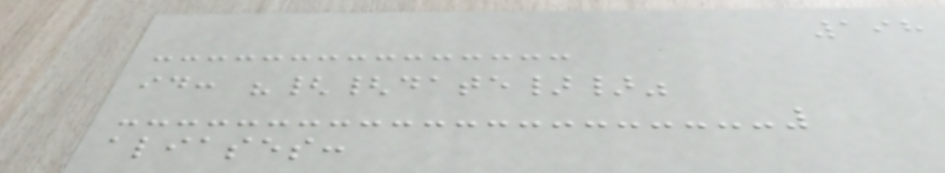198
id: "{{date}}"
aliases:
